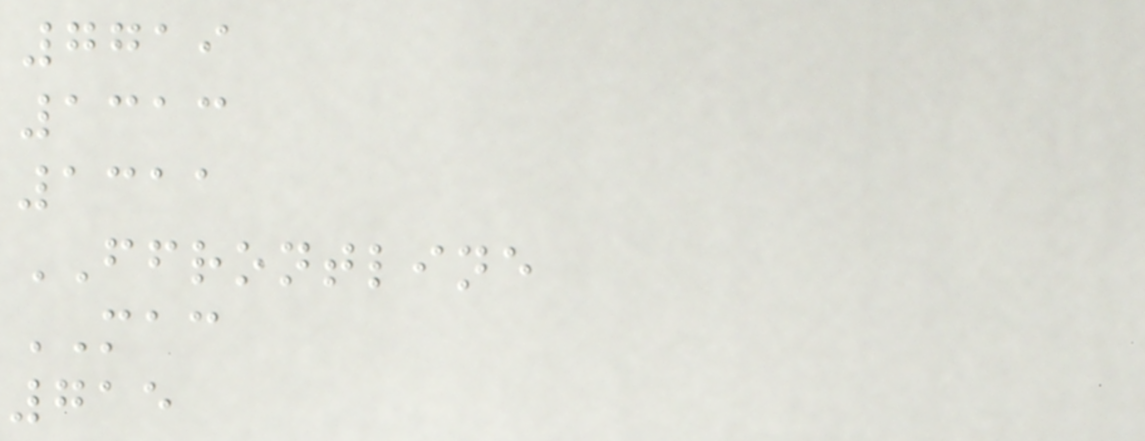7719
1313
1311
FFRONTLINE
MAC
715
